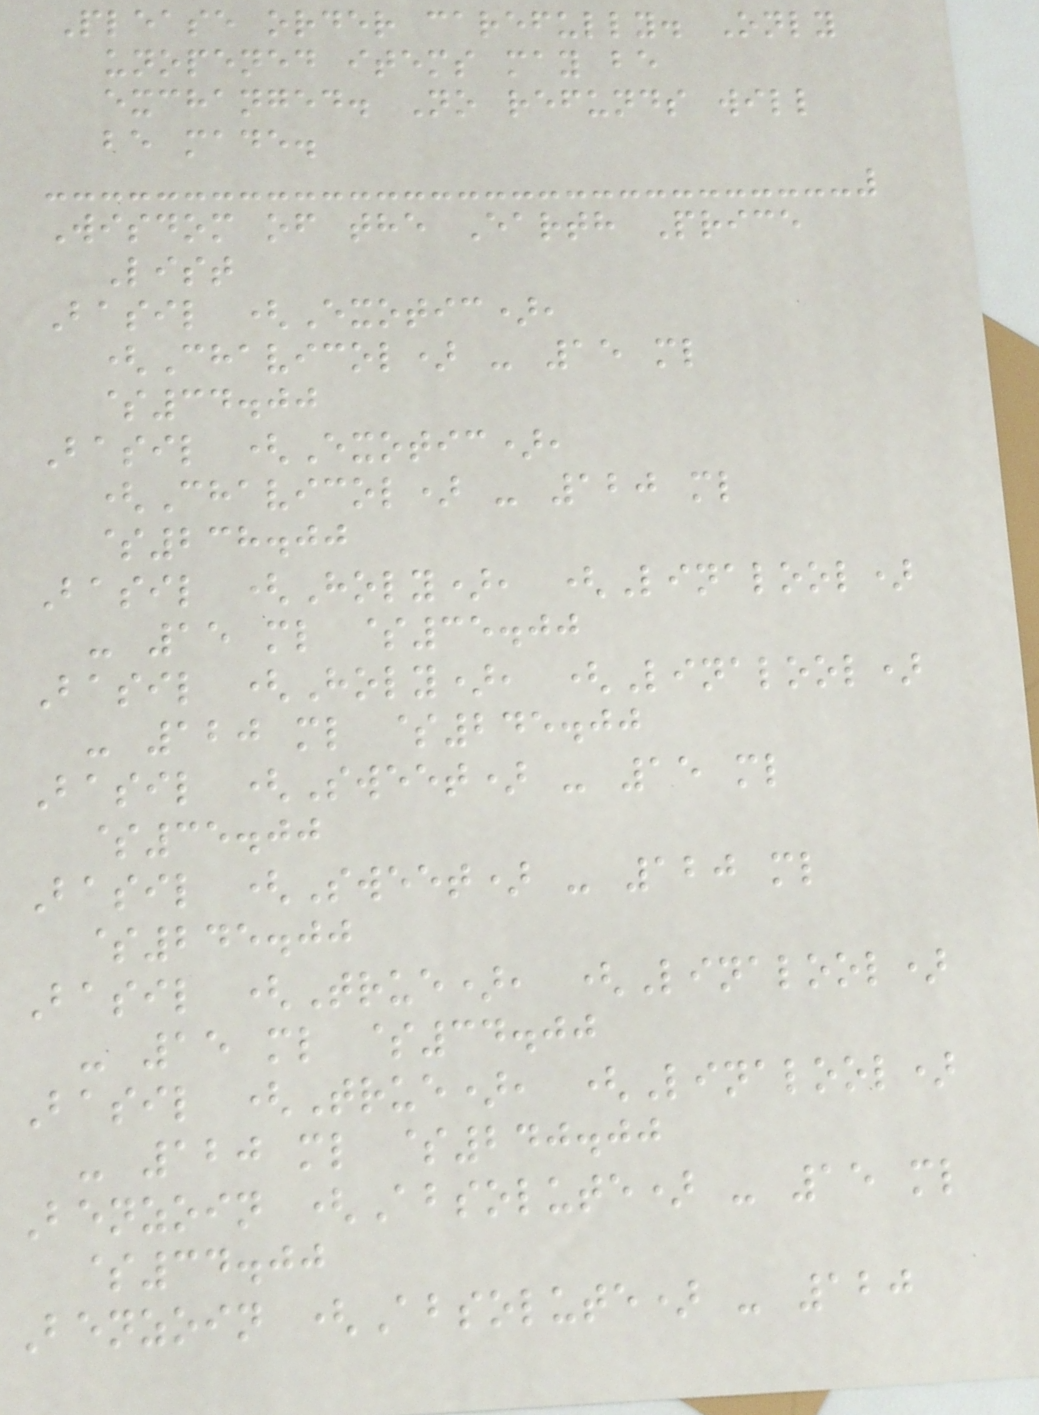Please order carefully. Only
unopened items may be
exchanged. No refunds will
be made.
Wisdom of the Earth Price
List
Basil (Exotic),
(Chavicol) - 15 ml
$34.00
Basil (Exotic),
(Chavicol) - 120 ml
$238.00
Basil (Holy), (Linalool)
- 15 ml $35.00
Basil (Holy), (Linalool)
- 120 ml $245.00
Basil (Sweet) - 15 ml
$35.00
Basil (Sweet) - 120 ml
$245.00
Basil (True), (Linalool)
- 15 ml $34.00
Basil (True), (Linalool)
- 120 ml $240.00
Benzoin (Absolute) - 15 ml
$34.00
Benzoin (Absolute) - 120
